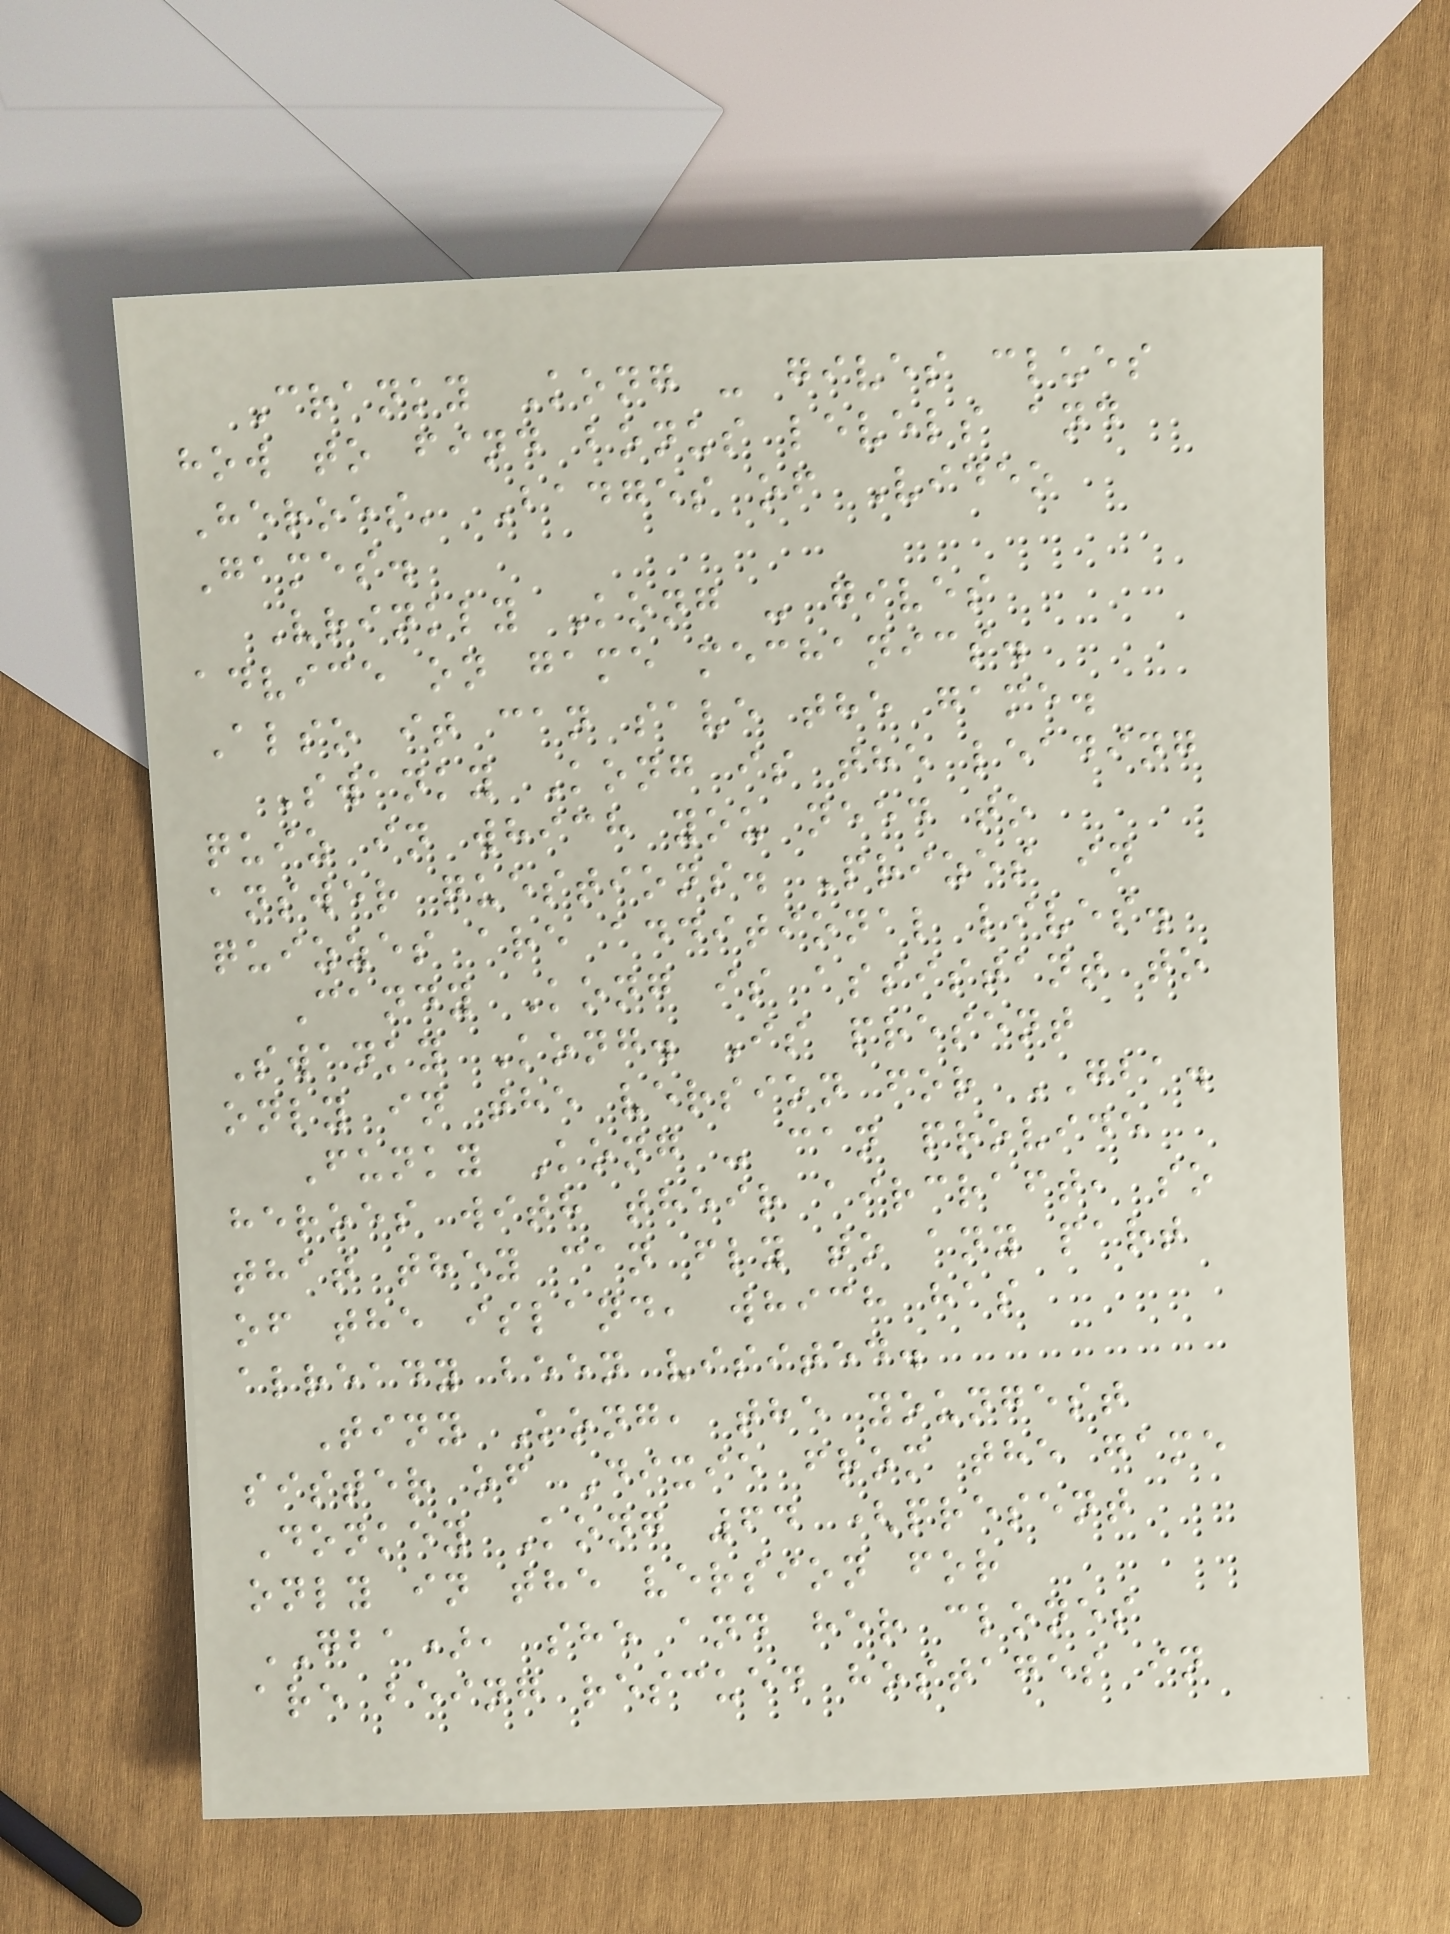Cranky Kong - gives clues
how to find bonus levels and
Heroes' Badges of Video
Games.
Vrinkly Kong - gives
advice on game mechanics.
Also it can save the game.
Swanky Kong is the leading
quiz in which you need to
answer questions. Prizes in
quizzes are additional lives.
Candy Kong is assistant to
Swanky Kong. Is present
only in the version for GBA.
Funky Kong - can provide
heroes with their aircraft, so
that they can fly to any part
of the island, which has
already been visited.
Tiny Kong, the youngest
sister of Dixie from the game
Donkey Kong 64 (present
only in the version for
GBA), she and her clones
are being rescued hostages in
